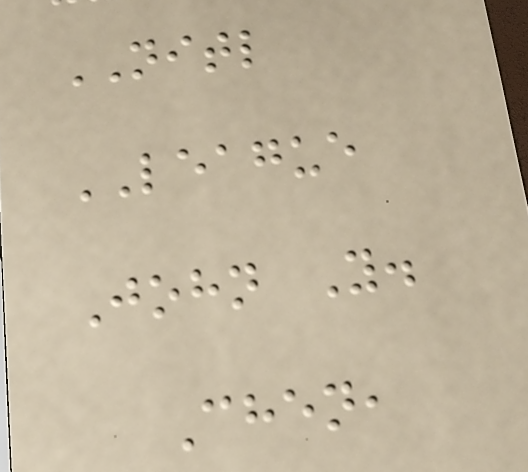NITL
LEAGUE
John Y.
Chen,
